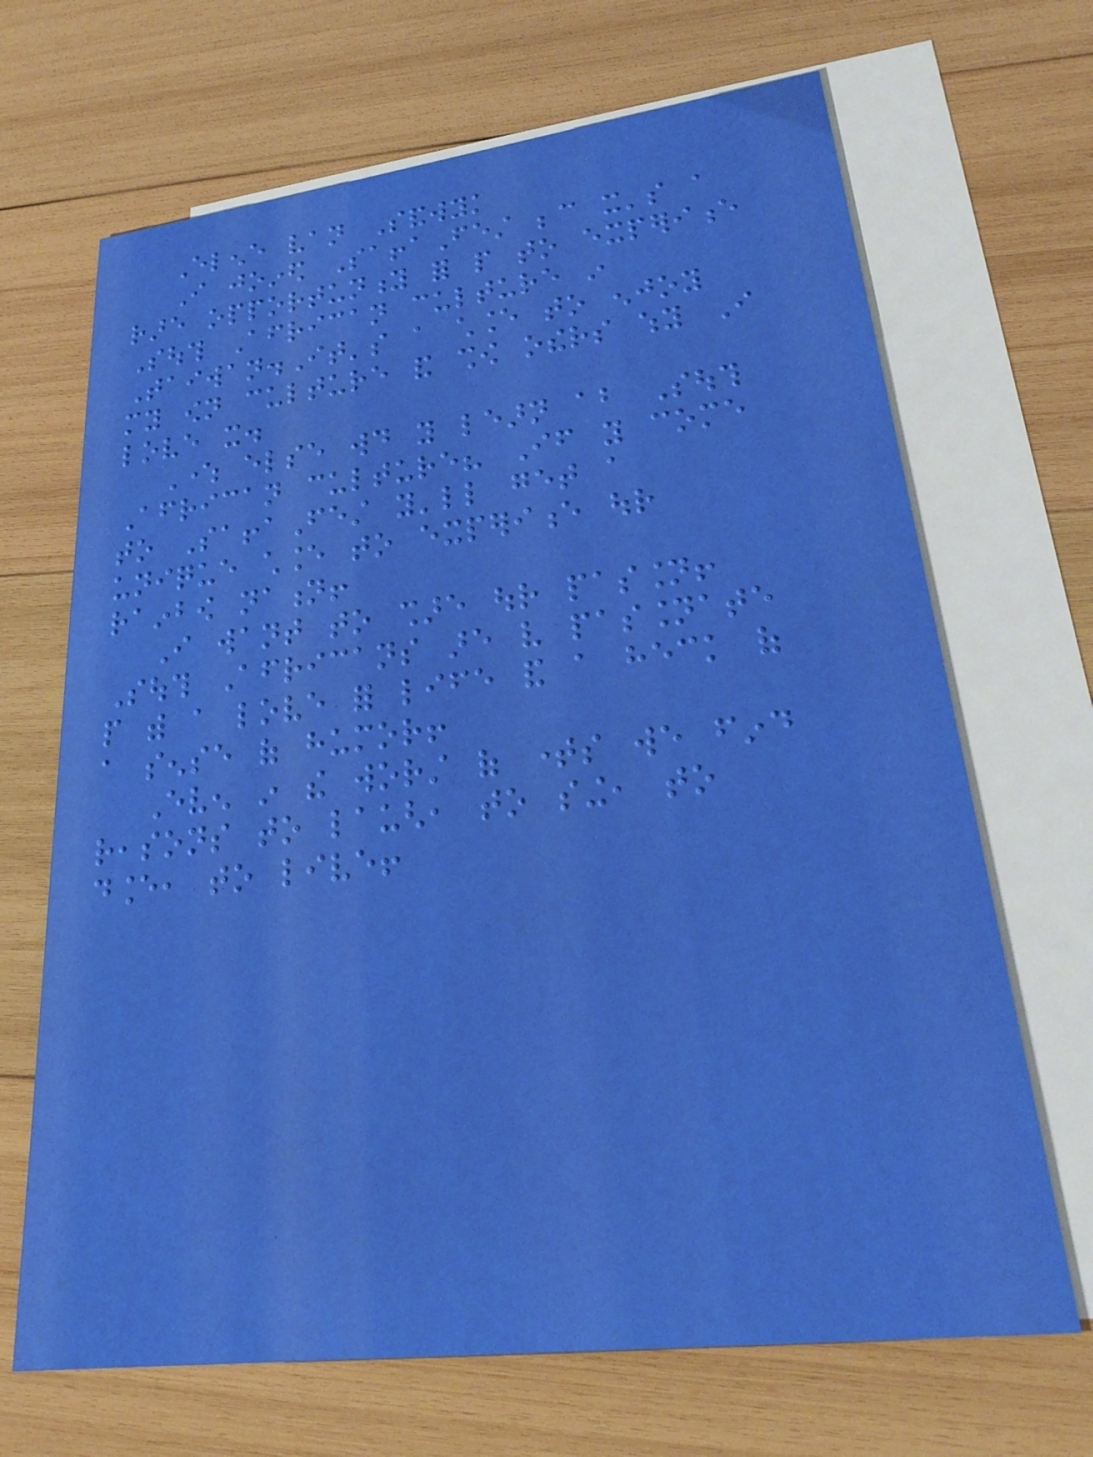Elene van Sandwyk
I joined SaffaFest because it's a
rare opportunity for people to experience
South African culture in
Taiwan.It's a chance to enjoy
my own culture and show others why I
love it.
Where else would you learn about South
African culture? If you come
to SaffaFest you'll get a
unique chance to experience our
rainbow nation!
I want to share our passion!
South Africans are very passionate
people with a love for life and a heck of
a sense of humor!
Even in the worst of times we find
reasons to laugh, to sing, to
dance, to live!
